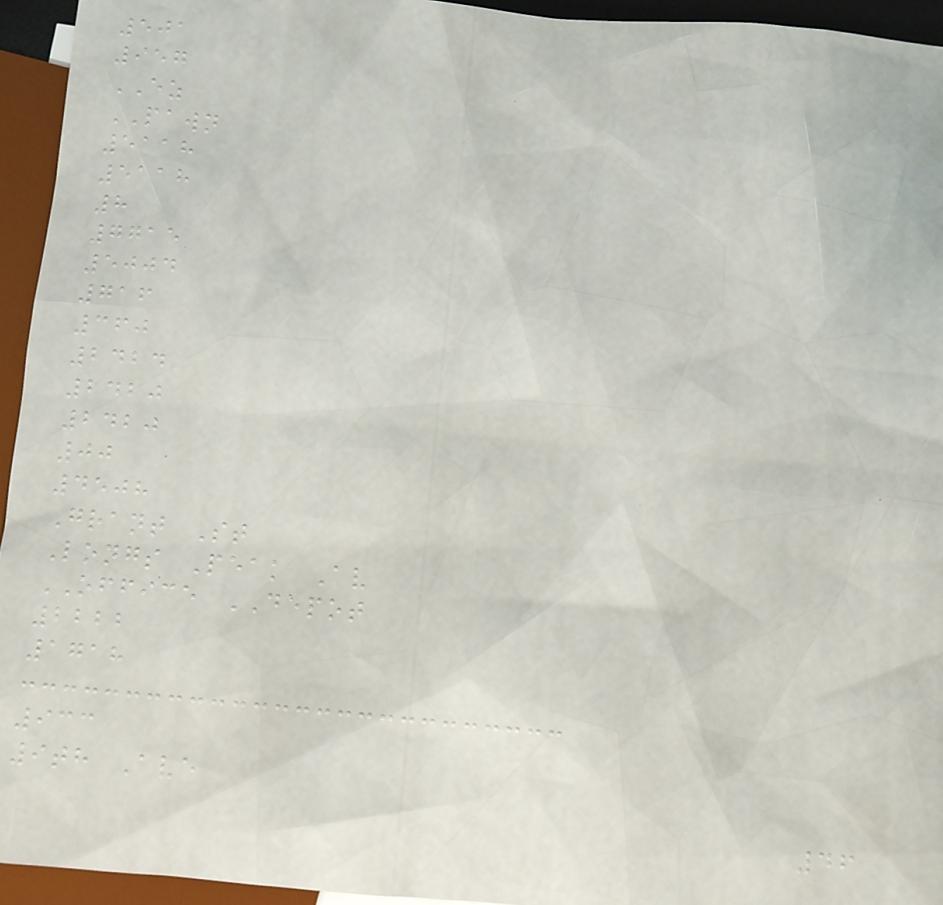501
957
EZ
PAWN
5118
5118
8
7715
5004
716
360
2424
2420
2420
00
4508
Grant St
Longs Peak Av
OFFICE DEPOT
2222
1718
933
9th Ave
46
